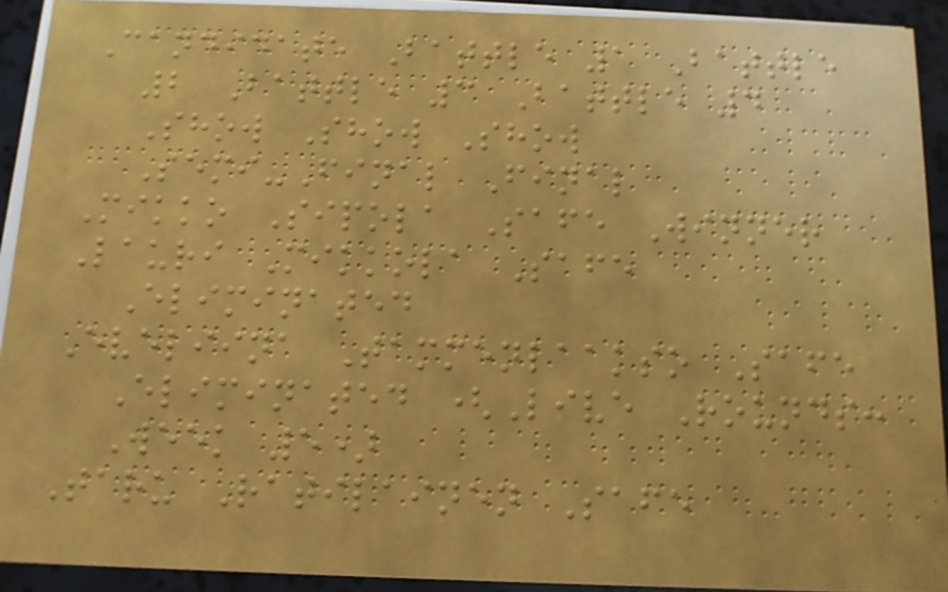Candidate Battle 1 Battle
2 Battle 3 Battle 4
Show Show Show
Semi-Final Final
Mikko Sipola Safe Winner
Lauri Mikkola Safe
Eliminated
Eveliina Tammenlaakso Safe
Eliminated (Live Rounds:
Week 5)
Taru Ratilainen Safe
